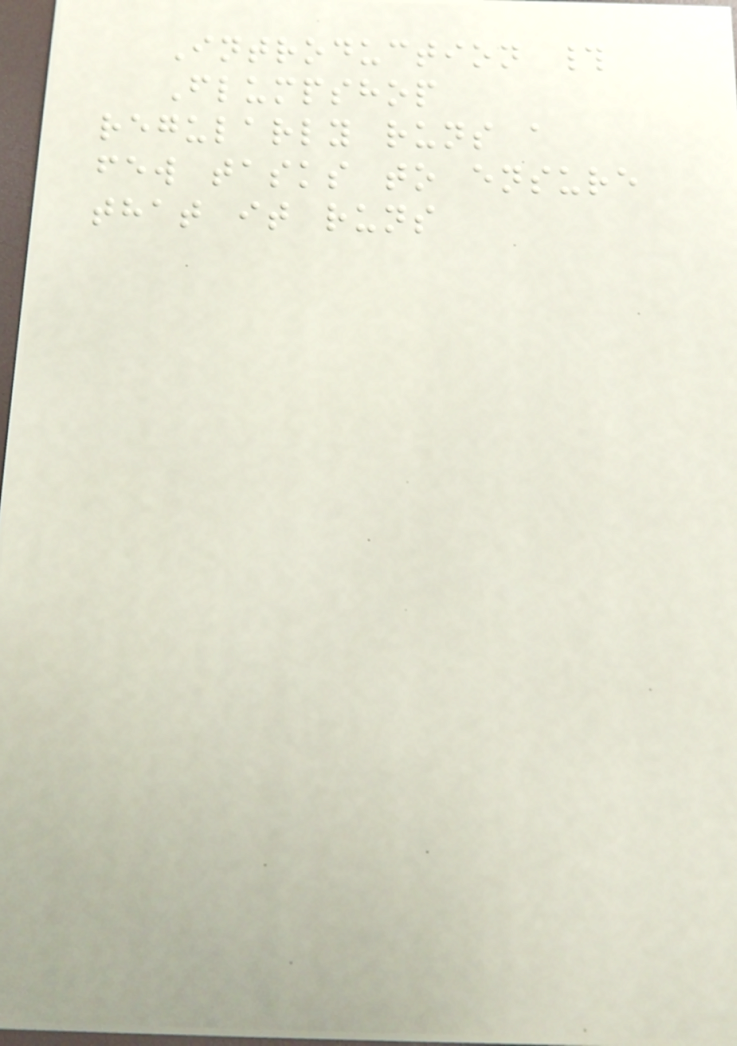Introduction #
Flumpshop
regularly runs a
few tasks to ensure
that it runs
